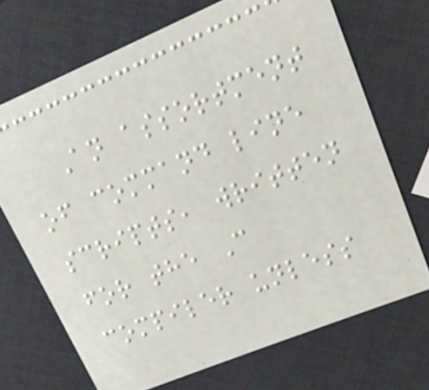An assortment
of command line
scripts, written
for the C
compiler unless
